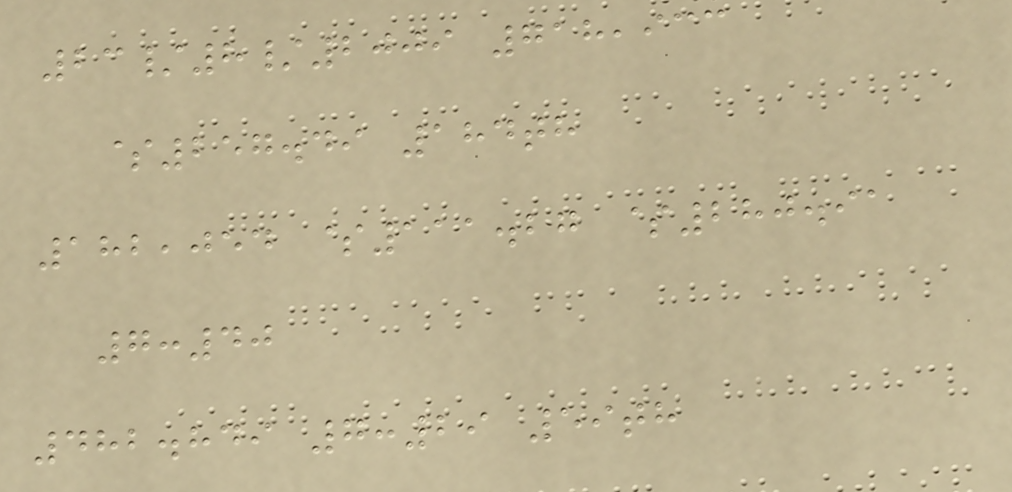23/8/2009 718,933
$257.49 184th
182,054 $111.27 $280.91
7:40
482.849 7:29 59th
